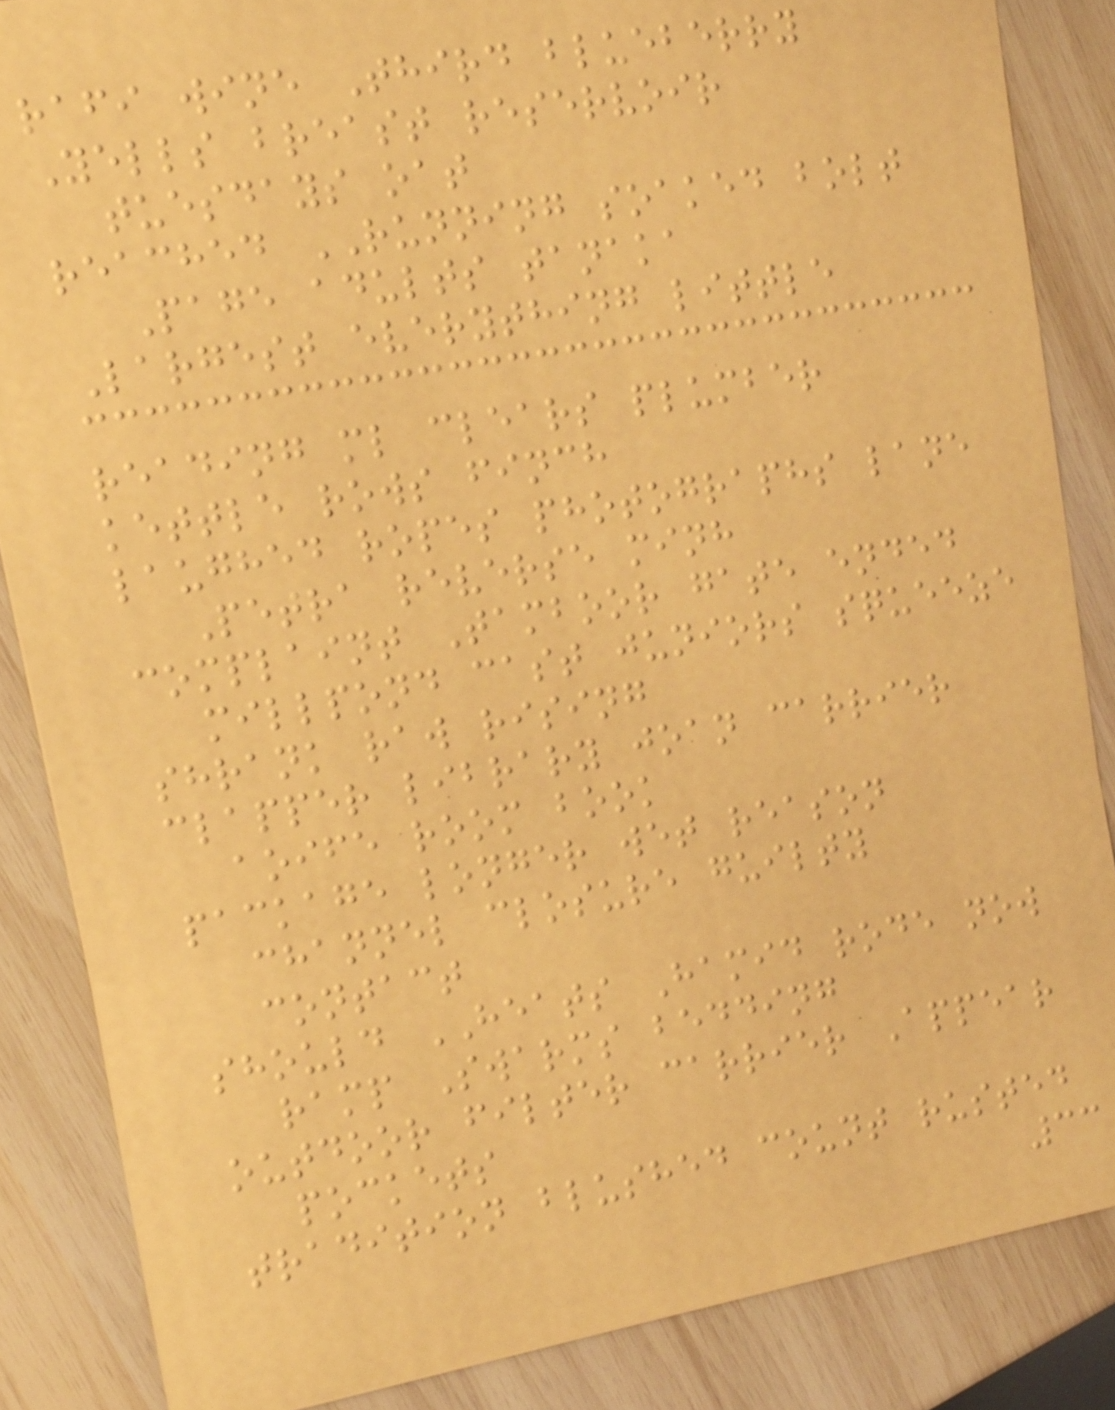rafi wine Third blueberry
Yells breast reservoir
tuesdays oat
reached RUNNING soaked bolt
Page adults tanaka
Largest everything little
reading ml clears plumber
kettle rows finch
laughed ropes photographs lane
Petra reverse minh
complaint Tamboor gate ended
millpond cast juniors squeeze
shrank raw rising
clapper library joan carrier
aoife room book
package longer wet reason
channel closure guilty
contact
should HEATS Hamid rode now
ramp Swarms bedding
outdoor filter carrier Appear
pockets
tradition blushed count rusted
33
